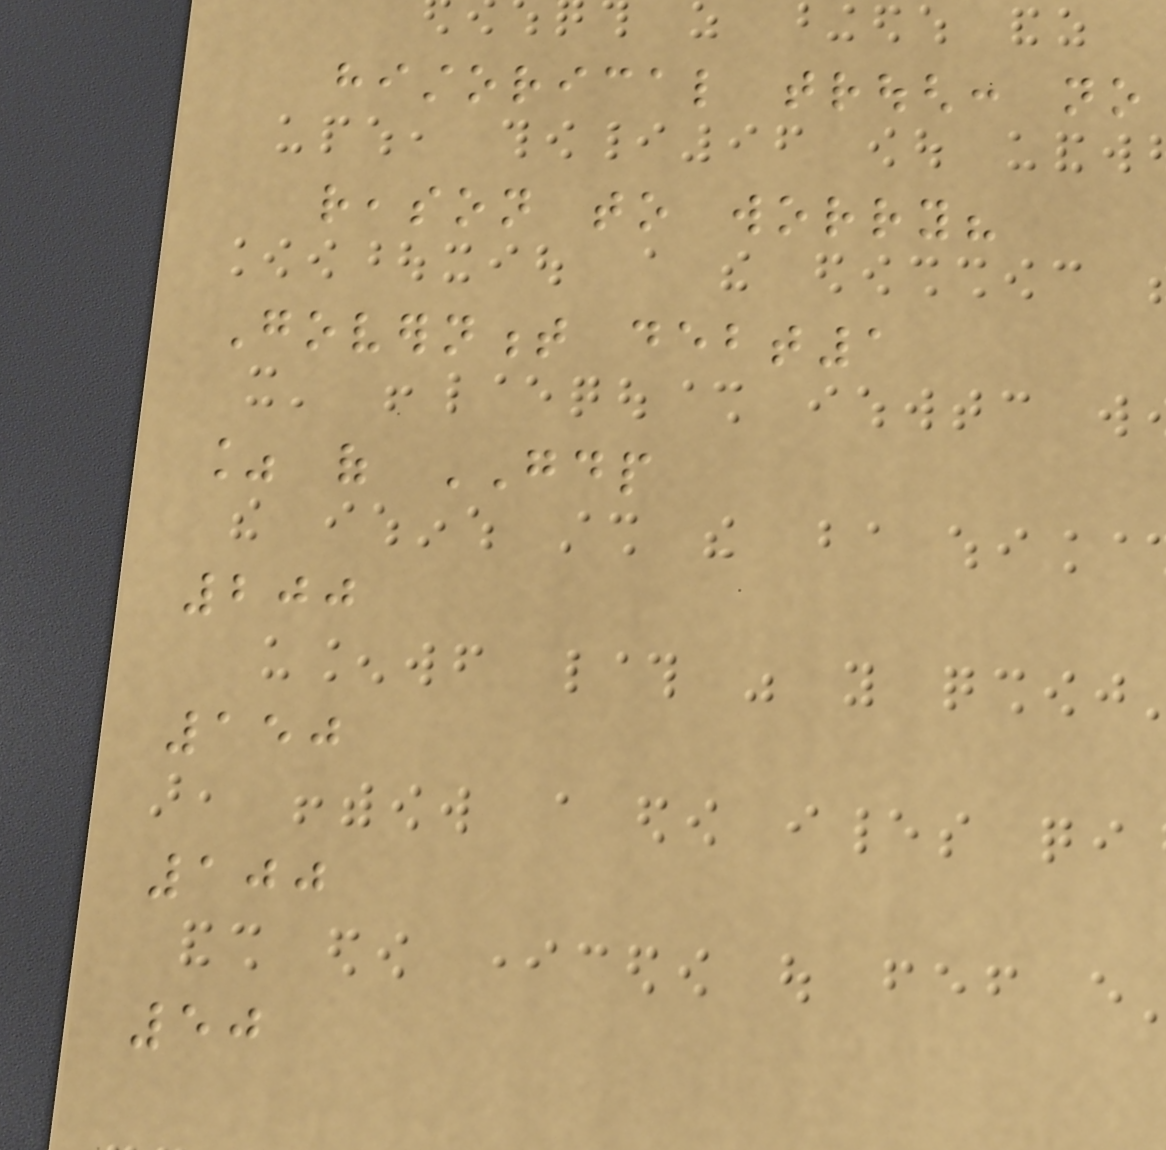historical trough: no
reason to worry?
Government debt1
% of GDP
200
150
100
50
